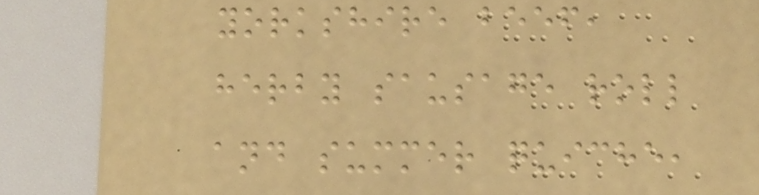yorkshire beef,
herby sausage roll
and summer quiche,
